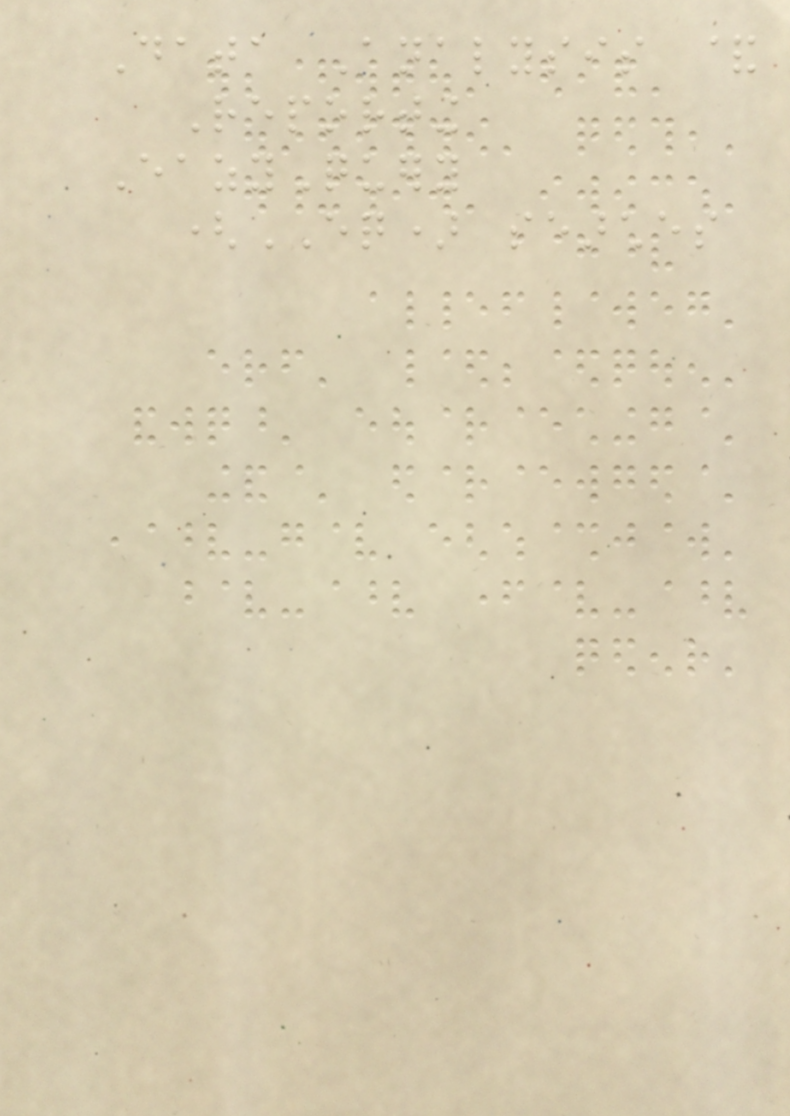Data Analysis &
Reporting
EazyQuery
(EQ) searches
